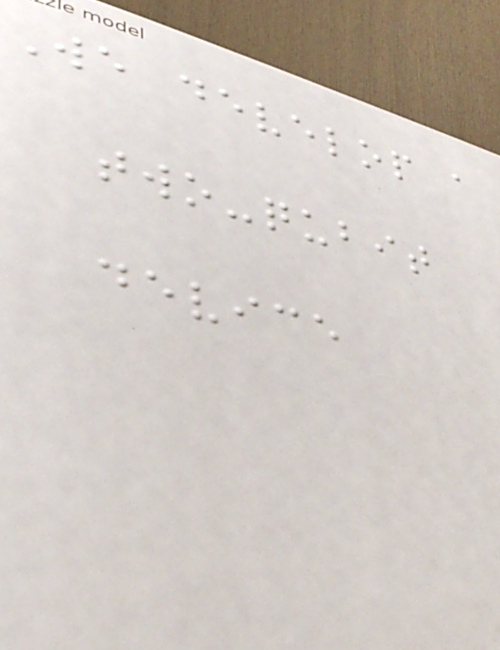We develop a
two-qubit
device
